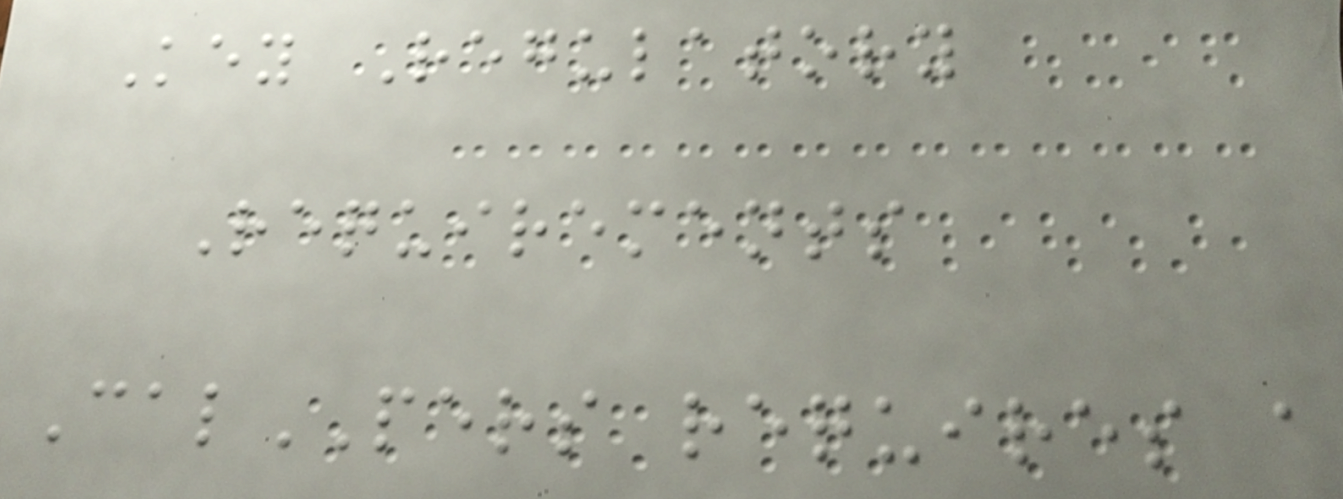Key Regulatory
Requirements
CalPERS requires a
